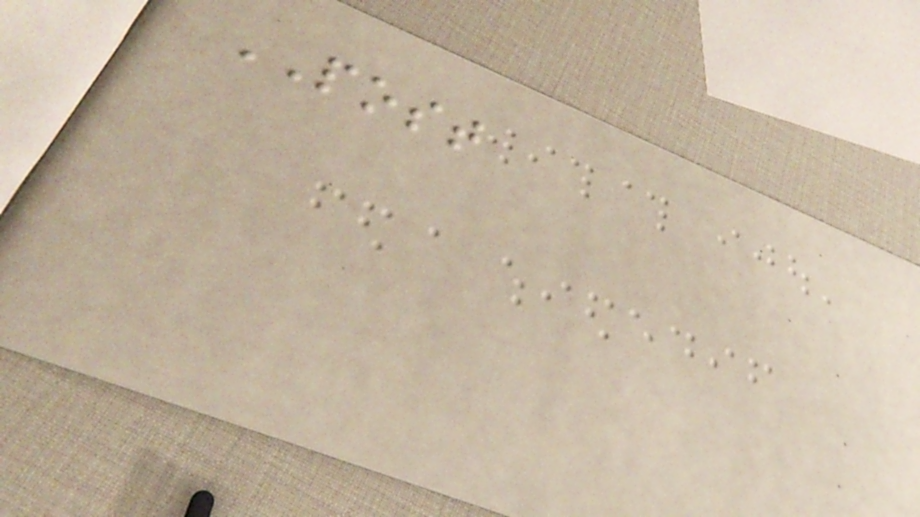POST
